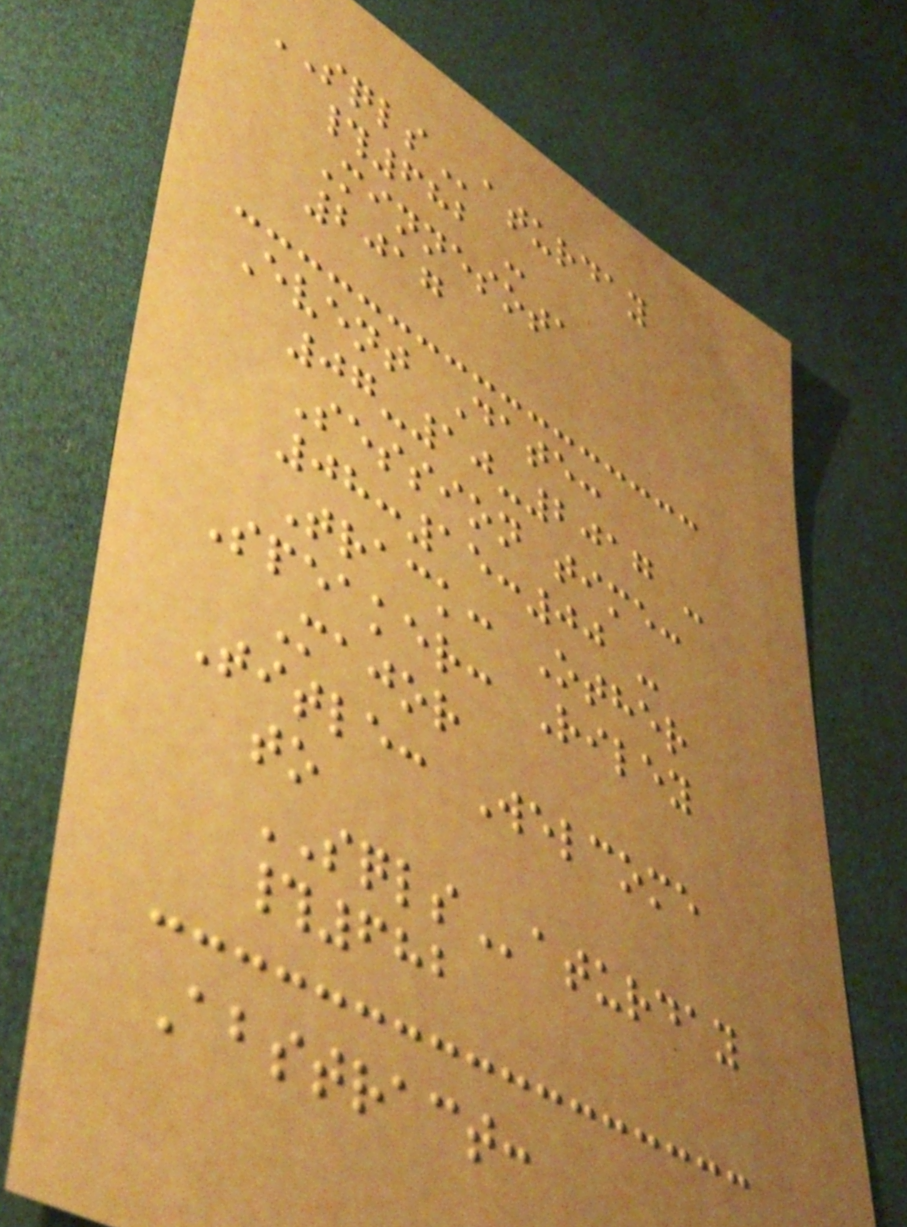SQLSaturday
#682 -
Minnesota
2017
Event Date:
07-10-2017 -
Session time:
08:15:00 -
Track: Other
Speaker: Riley
Major
Title: Welcome
to
SQLSaturday
#682
Abstract:
